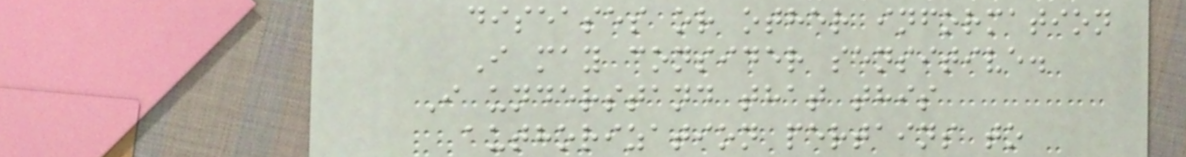diseases or other information
I may consider sensitive.
I understand that this
authorization pertains to
